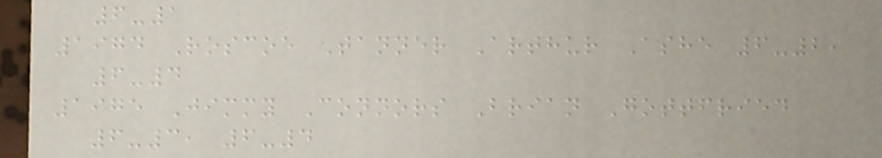6-1
1974 Roscoe Tanner Arthur Ashe 6-2,
6-4
1975 Jimmy Connors Brian Gottfried
6-3, 6-4
